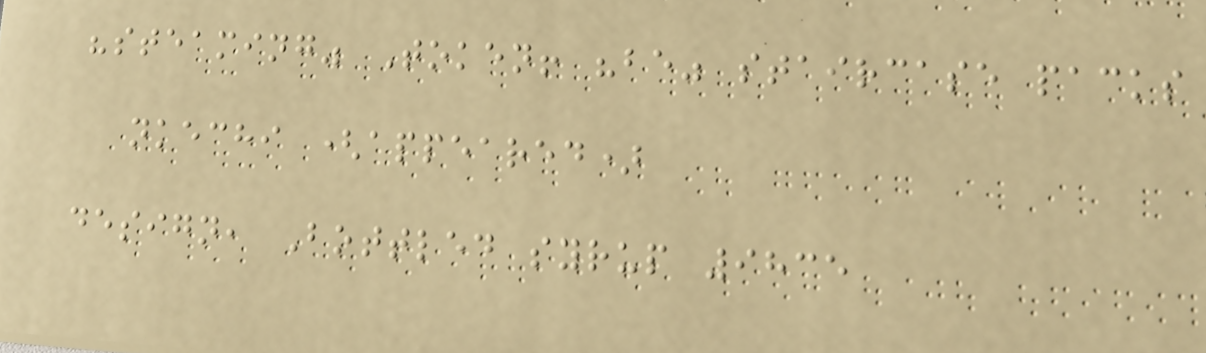"steaming" Token! "be" staircase packs
nkechi (appeared)
design, Bottled syrup 9835
